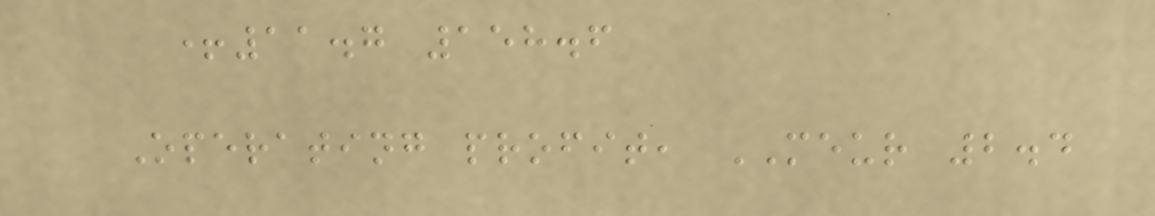+11.7 158.6
Operating profit, MEUR 2.4
